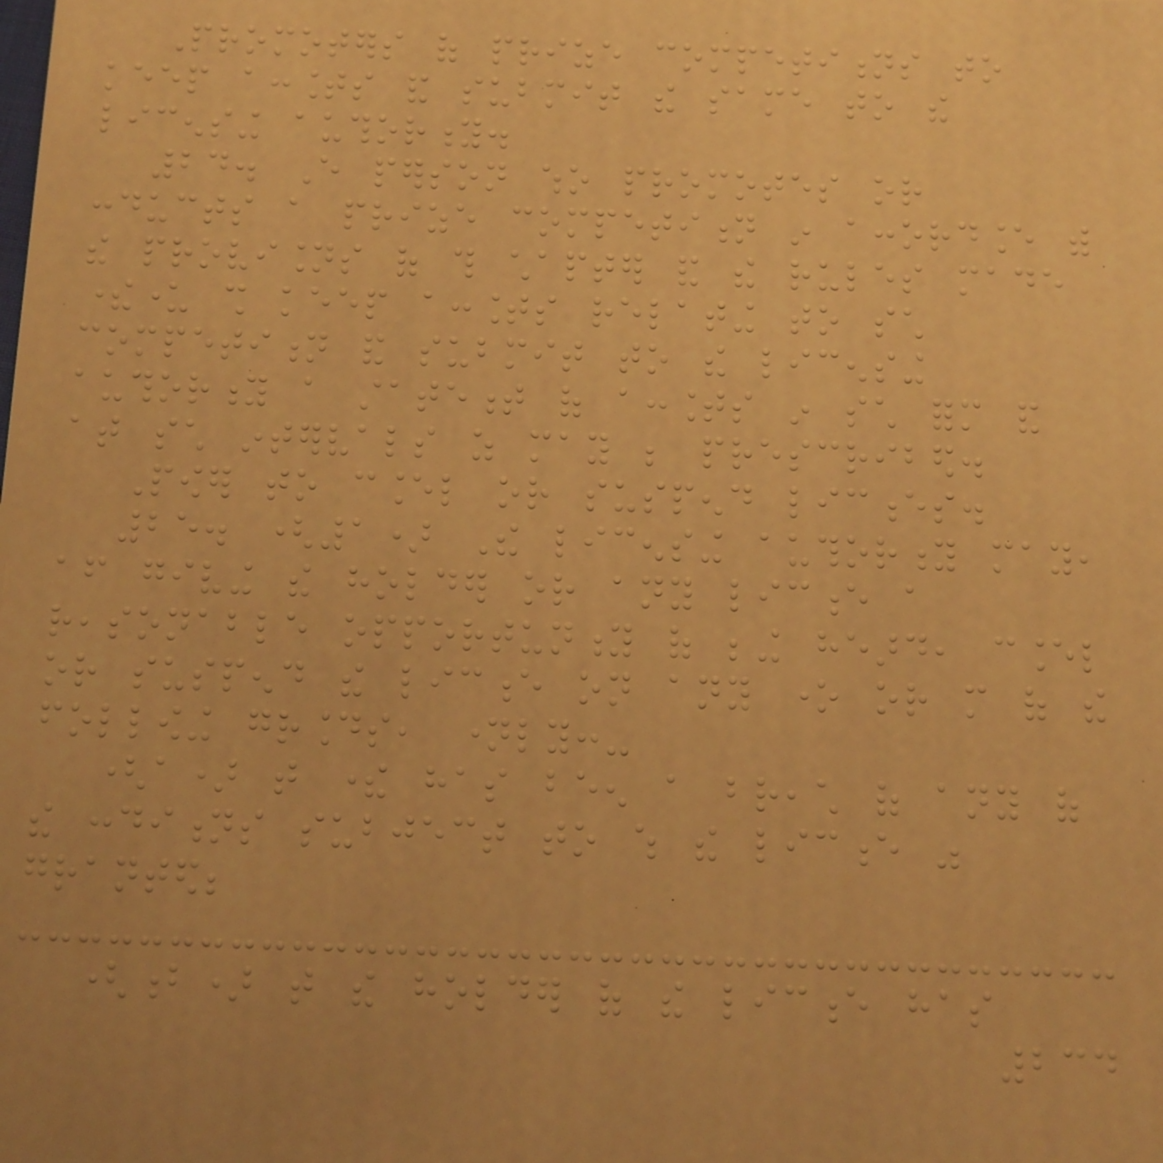Promoters of prize competitions to
keep accounts and submit the same to the
licensing authority.
24. Every person who promotes or
conducts a prize competition in accordance with
the provisions of this chapter and the rules made
thereunder shall keep accounts relating to such
competition and submit to the licensing
authority a statement of accounts in such form and
at such intervals as may be prescribed.
Power to cancel or suspend licences.
25. (1) The licensing authority may,
after giving the holder or any licence a
reasonable opportunity of being heard, cancel
or suspend the licence on any one or more of the
following grounds, namely:-
(a) that there has been a breach of any of
the conditions subject to which the licence was
granted;
(b) that the holder of the licence has
234
